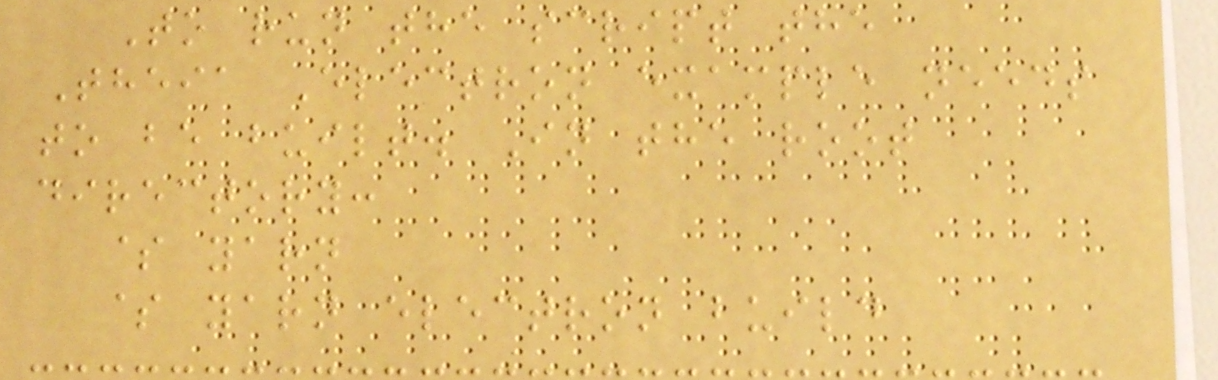To run the script the
Theia Electron example needs
to be built. In the root
directory:
$ yarn
$ yarn electron build
